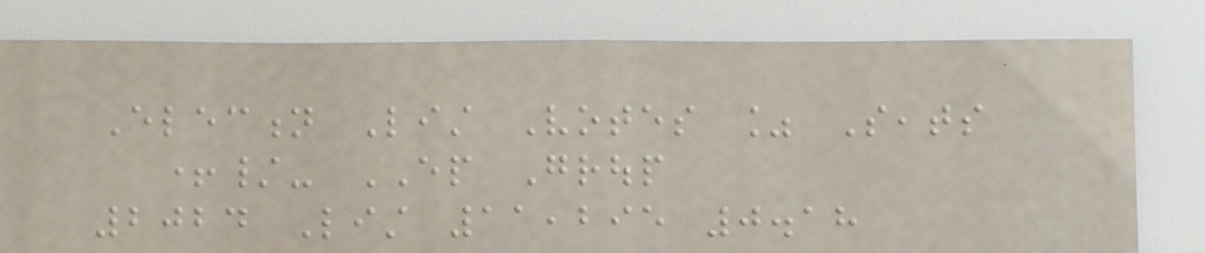Election List Votes % Seats
+/- EP Group
2024 List 11,295 0.18
